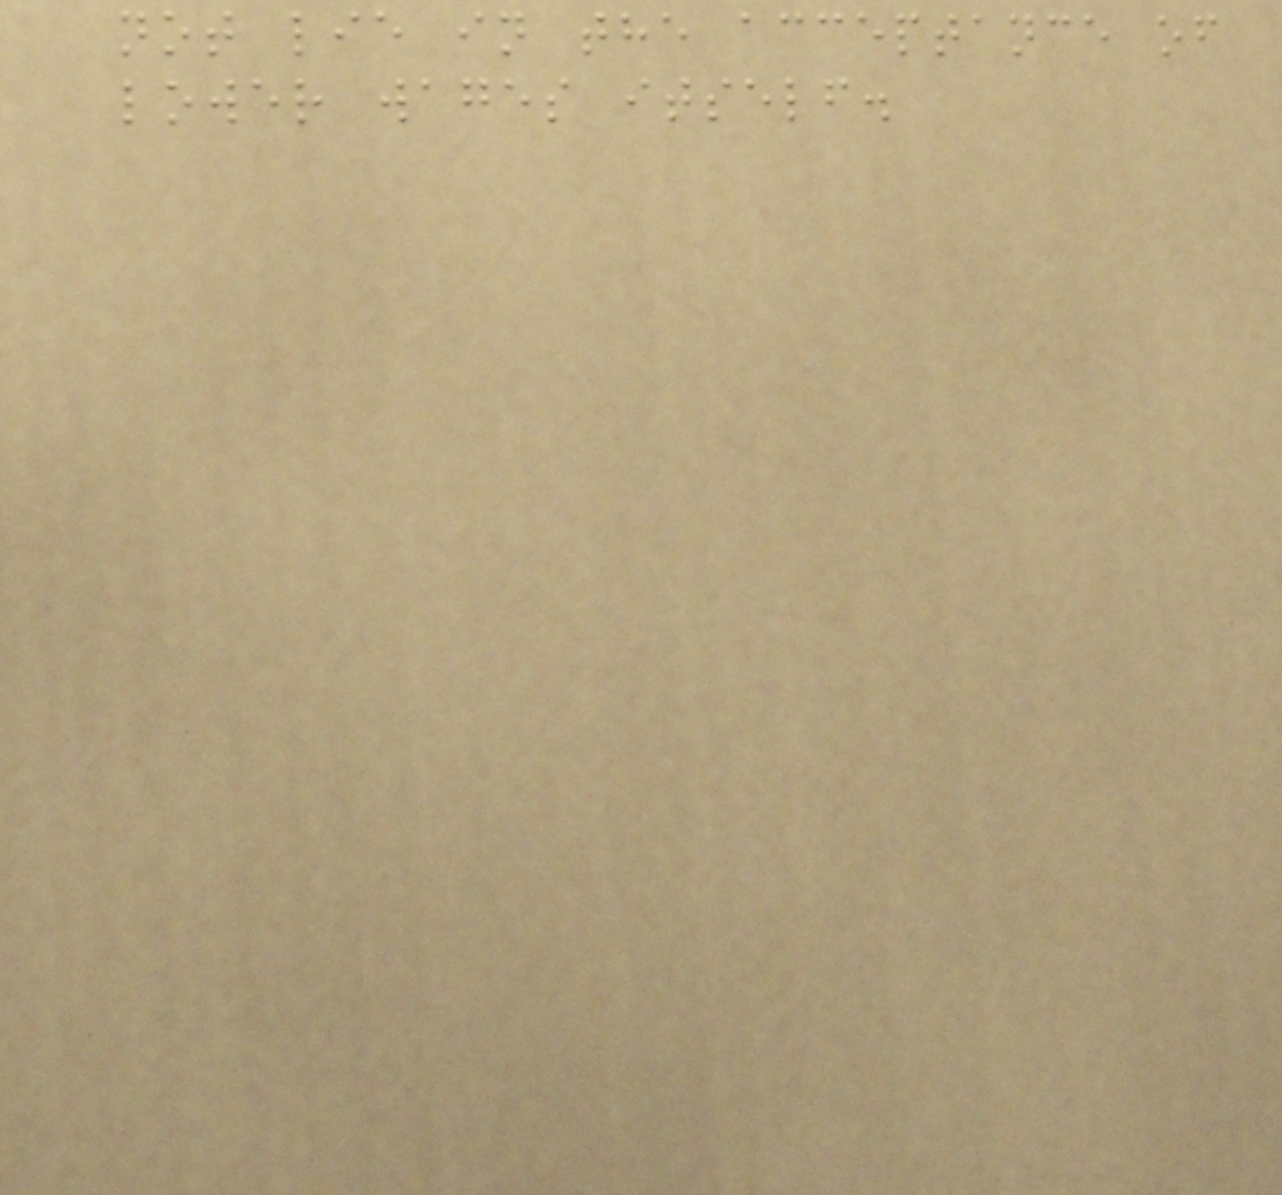not lie in the acceptance of
lower wages itself.
